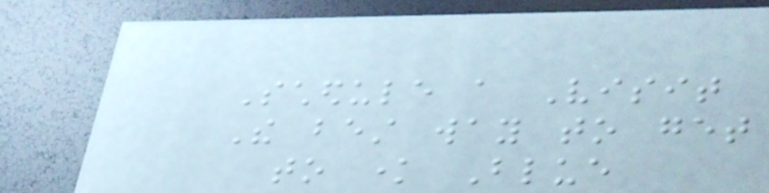Schedule a Visit
The best way to get
to know Blue
